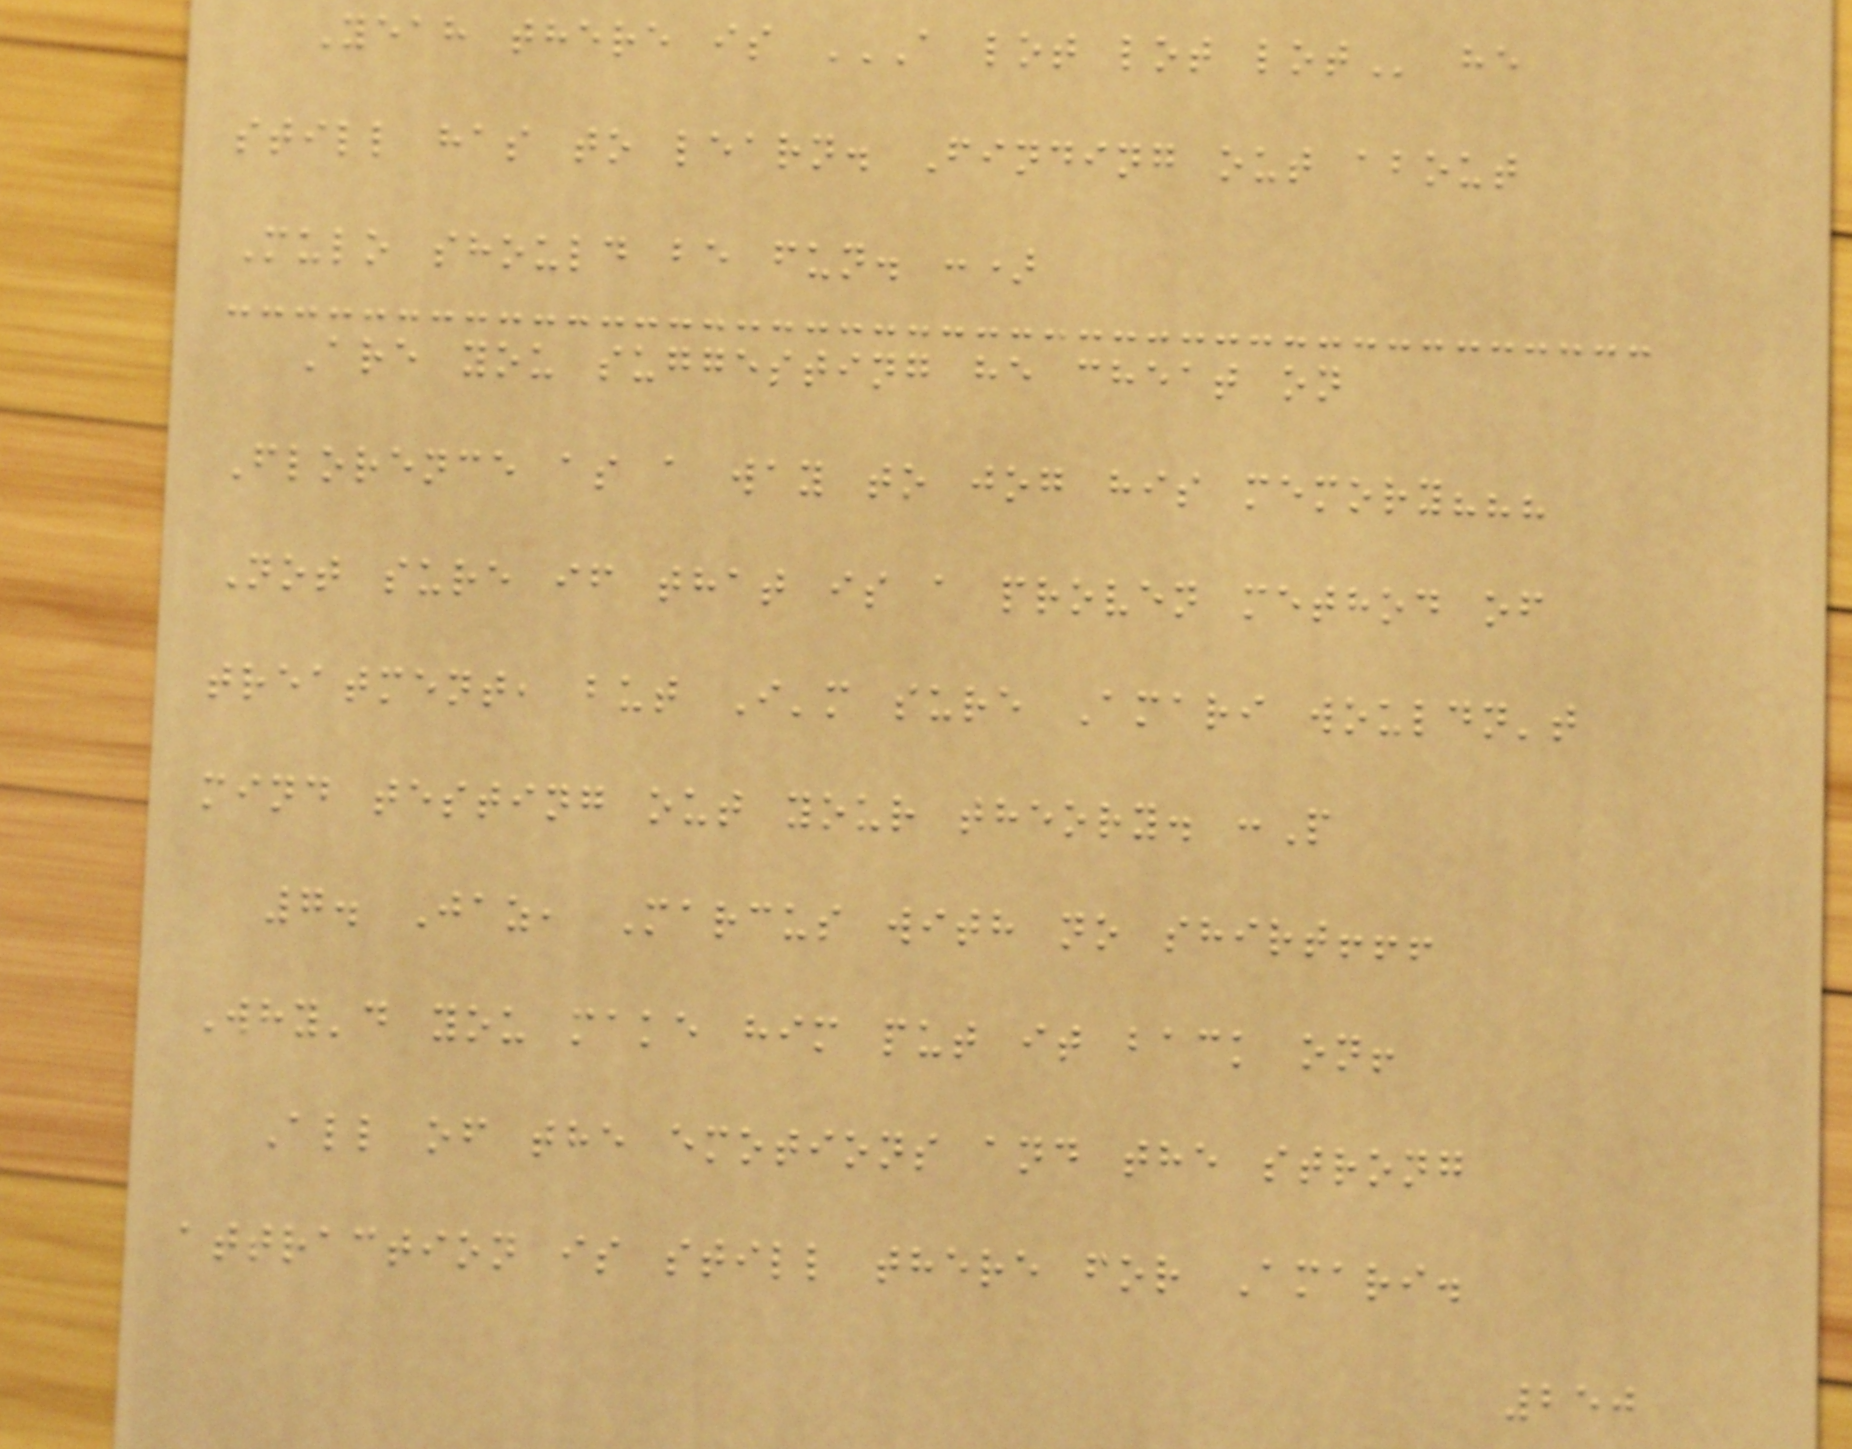Yeah there is A LOT LOT LOT he
still has to learn. Finding out about
Mulo should be fun. :)
Are you suggesting he cheat on
Florence as a way to jog his memory???
Not sure if that is a proven method of
treatment, but I'm sure Amari wouldn't
mind testing out your theory. :P
7. Jaz, Marcus with no shirt!!!
Why'd you make him put it back on!
All of the emotions and the strong
attraction is still there for Amari.
250
